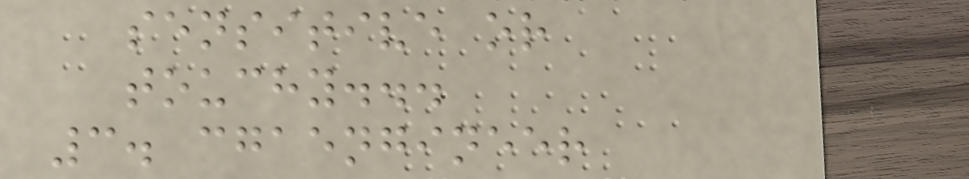sensitive or
touchy...
3. cgaengineer
